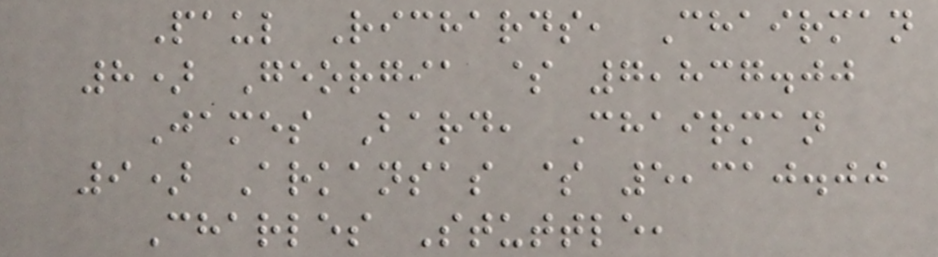Paul Richards, Chairman
8) Georgia $ 7,837.00
James Bard, Chairman
9) Arkansas $ 5,310.00
Charles Stuttle,
